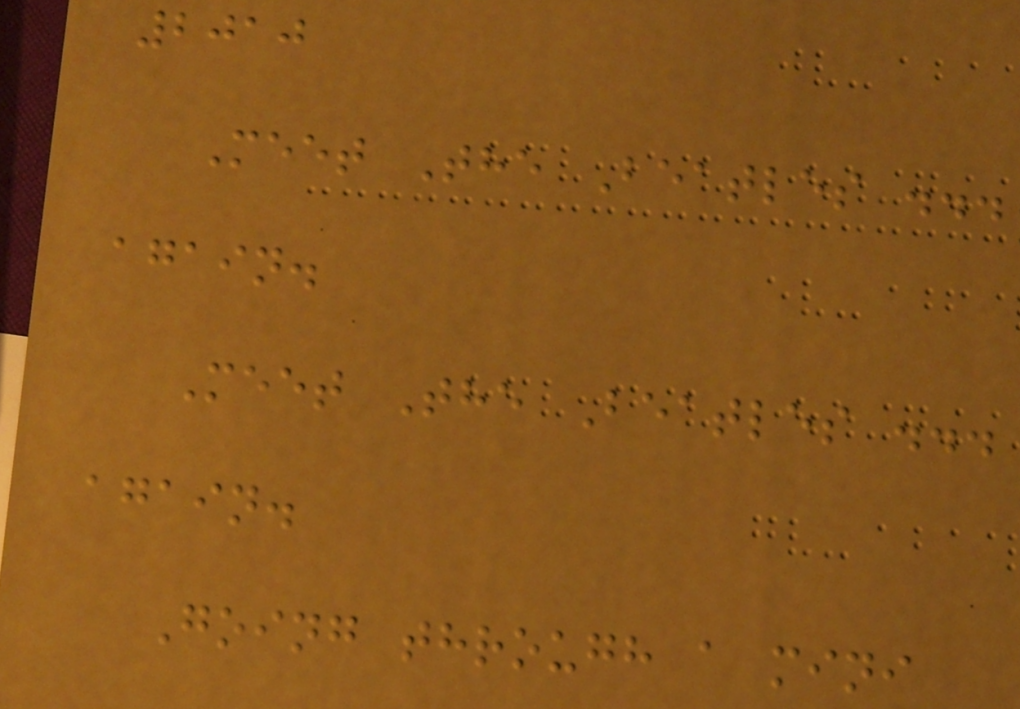2010
Meet The Beatles ...
again.
Meet The Beatles ...
again.
Going through a mini
